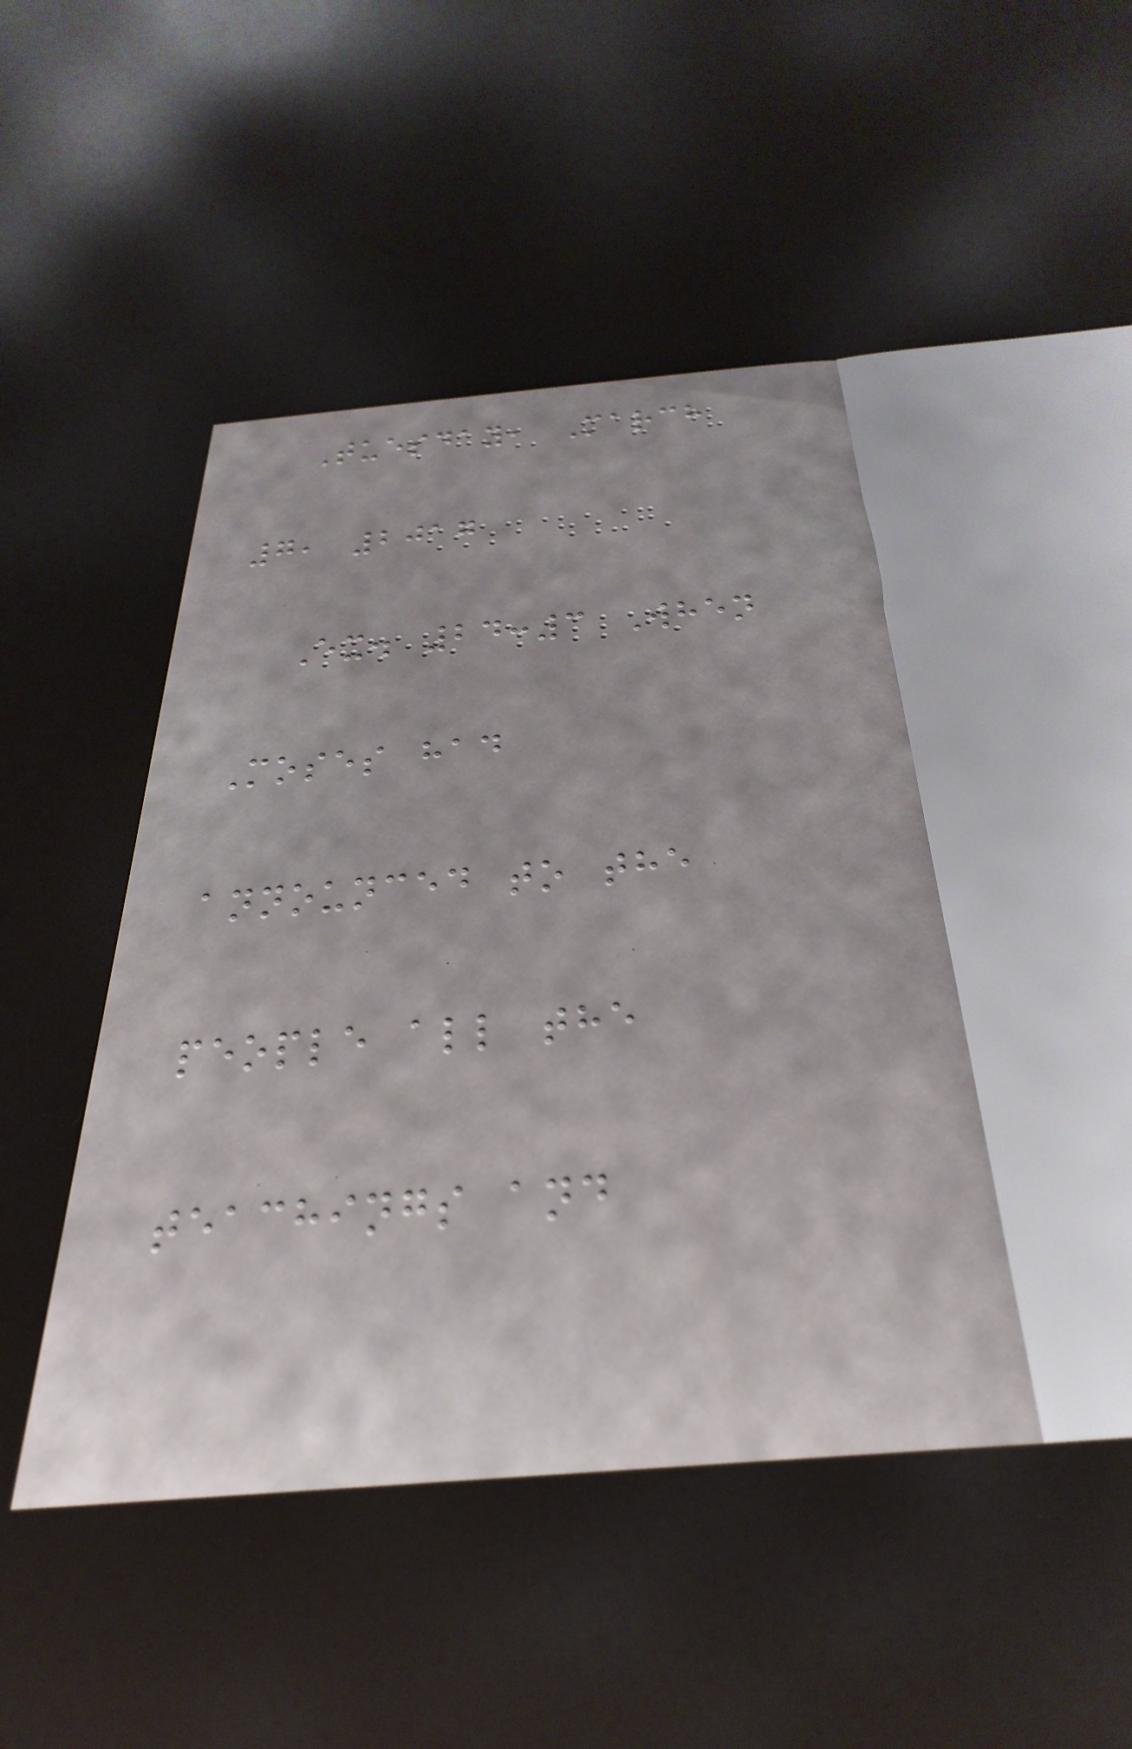Tuesday, March
7, 2017
Ex. 24:3 When
Moses had
announced to the
people all the
teachings and
